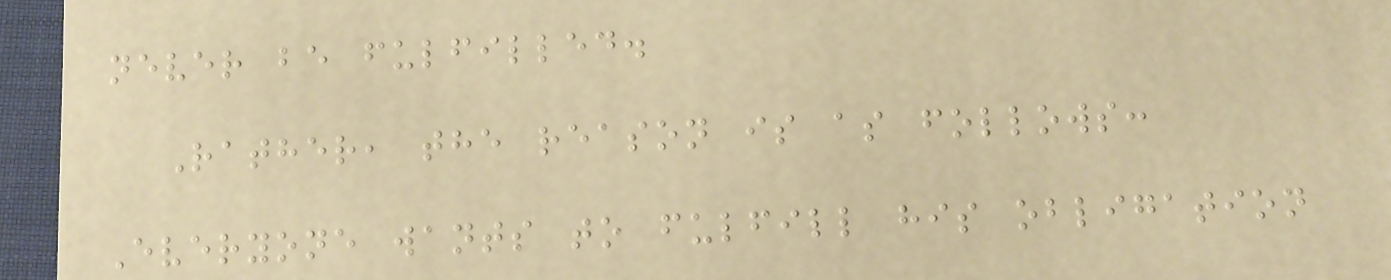never be fulfilled.
Rather, the reason is as follows:
Everyone wants to fulfill his obligation
